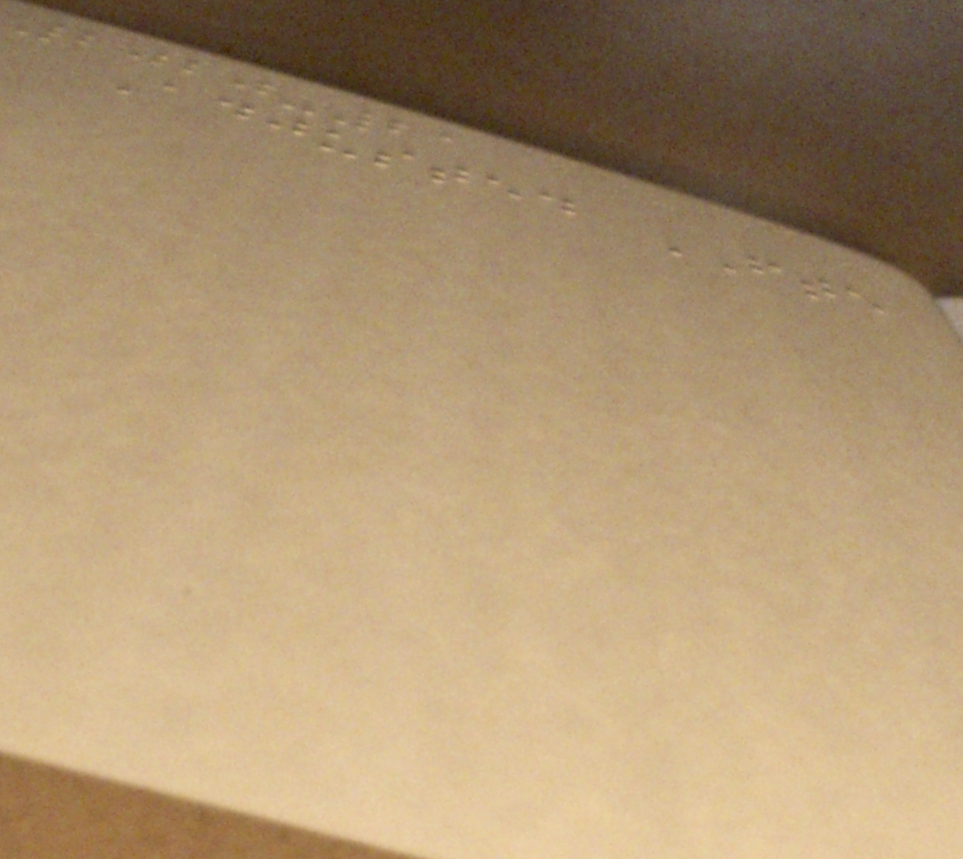2020-21
Adjusted FTE
